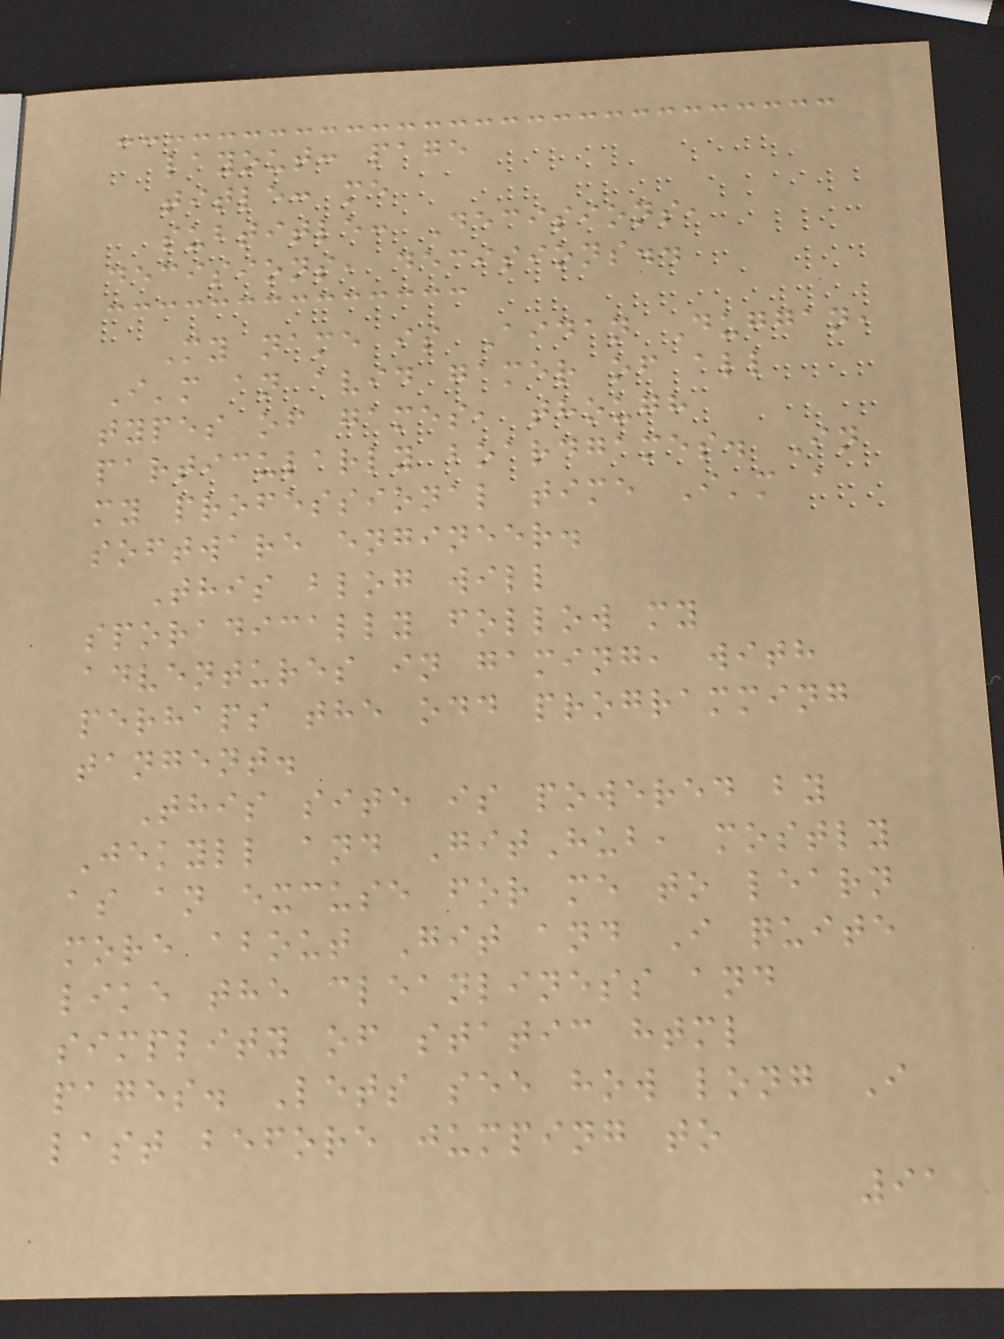layout: page
title: me
subtitle: Decisions,
decisions, decisions..
My name is Aidan Duggan,
I'm an avid gamer of all
types of games, though
particularly boardgames. In
my professional time I'm a
software engineer.
This blog will
sporadically follow my
adventures in gaming, with
perhaps the odd programming
tangent.
This site is powered by
Jekyll and GitHub, mostly
as an excuse for me to learn
more about Git and I quite
like the cleanliness and
simplity of static html
pages. Lets see how long I
last before jumping to
91
